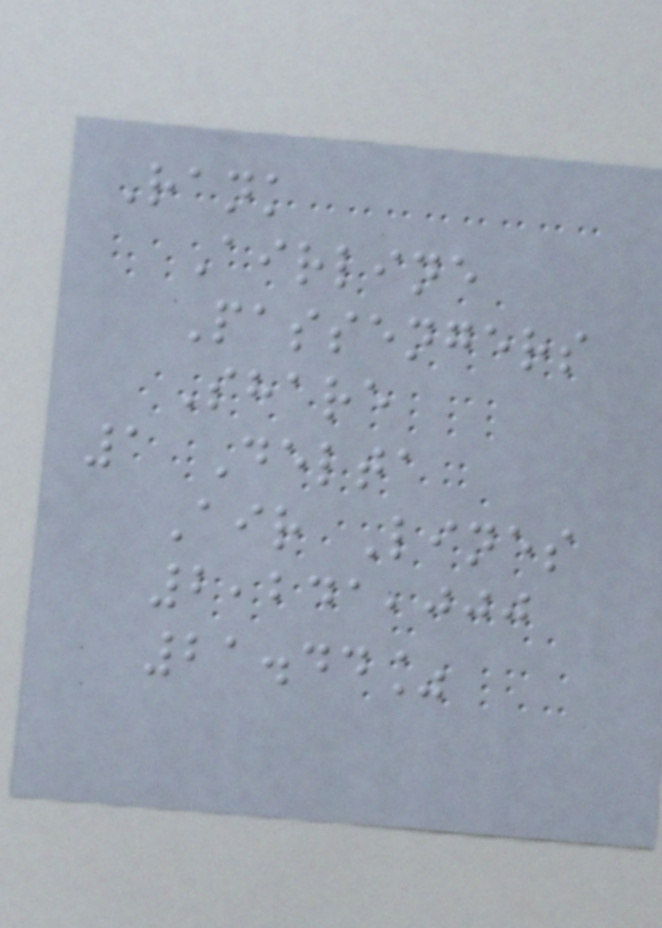Rank
Airline
Passengers
Share
1 Delta
Air Lines
2,241,000
21.44%
